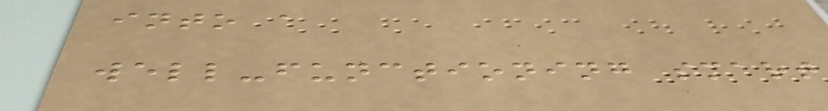into a
well-functioning smart
